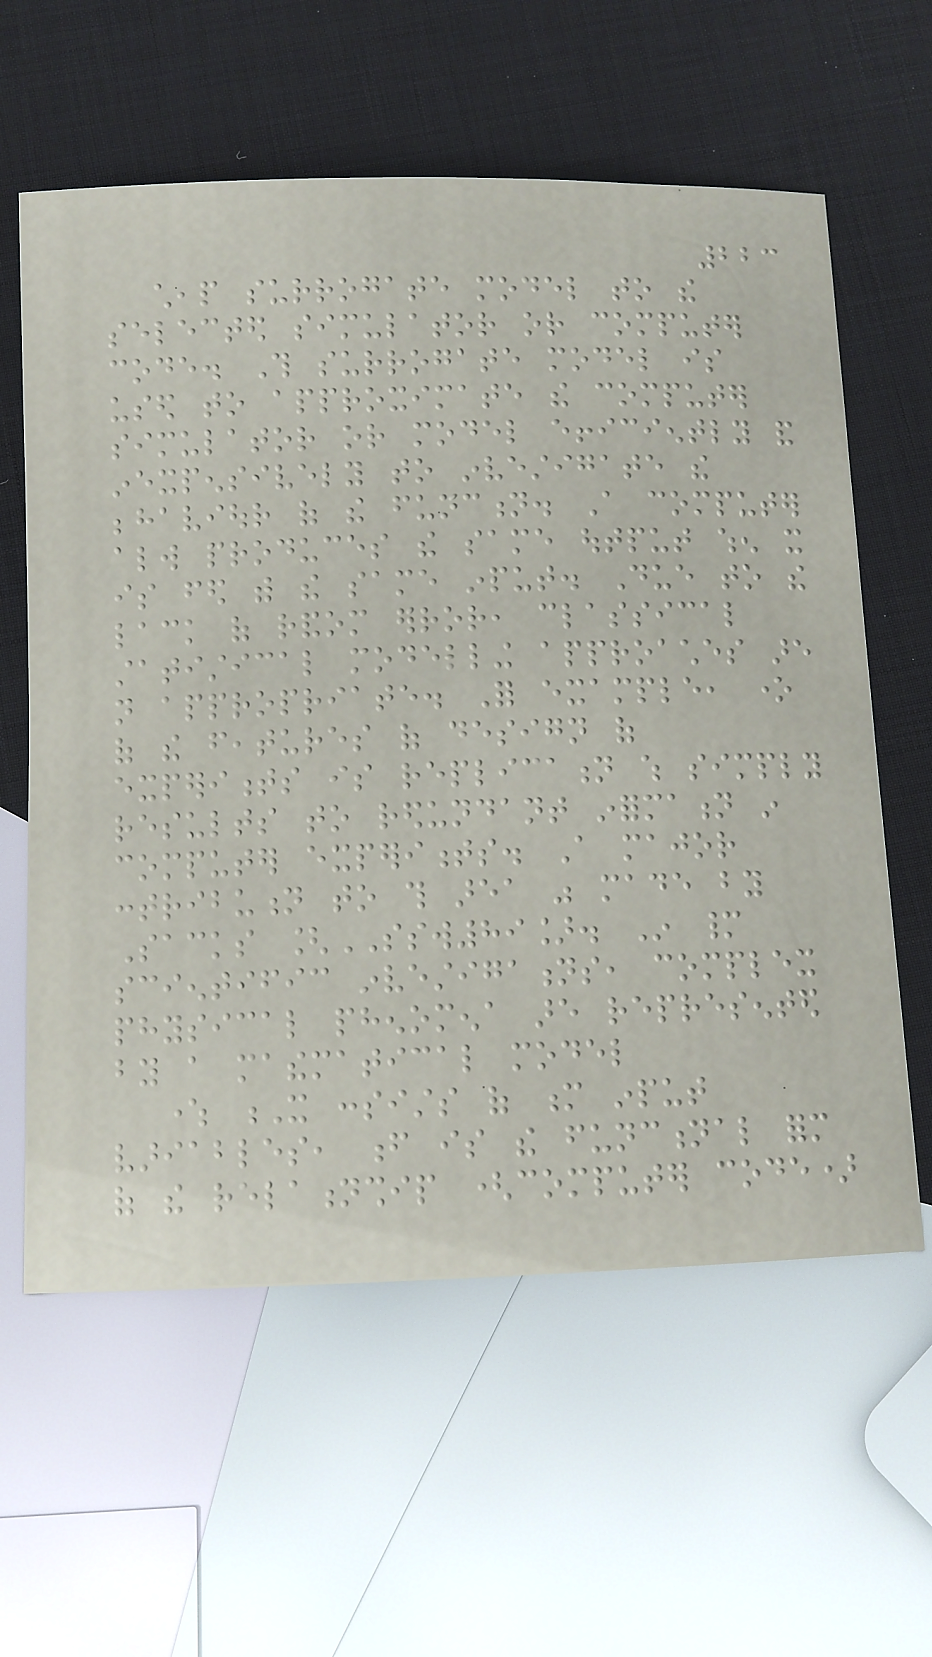223
cheap surrogate model to the
selected simulator or computer
code. This surrogate model is
used to approximate the computer
simulator or model efficiently and
inexpensively to investigate the
behaviour of the function. A computer
always produces the same output when it
is fed with the same input. Due to the
lack of random error, classical
statistical modelling approaches are
not appropriate. For example, one
of the features of design of
experiments is replication which simply
results to redundant information in
computer experiments. A major
contribution to this area was made by
Sacks [SSW89]. In many
scientific investigations, complex
physical phenomena are represented
by a mathematical model
where X consists of m input
variables, f is the functional form
of the relationship (computer code)
